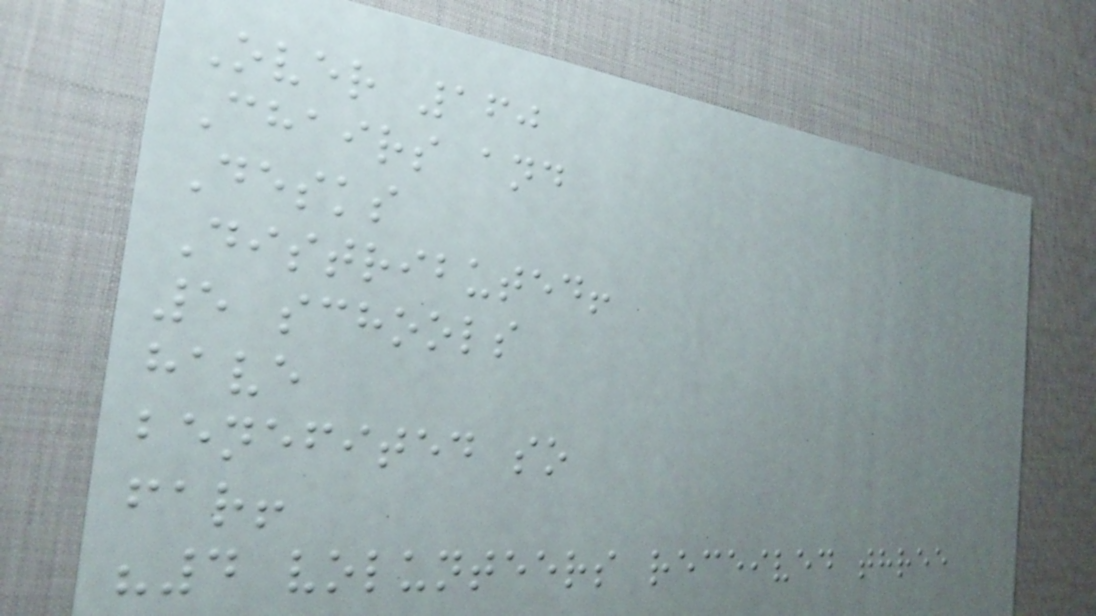Over 160
Chairs and
Desks
Distributed!
5 schools
have
benefited so
far!
"4 volunteers received three
